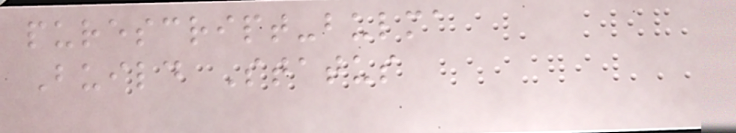purescript-bulma
Build Status
